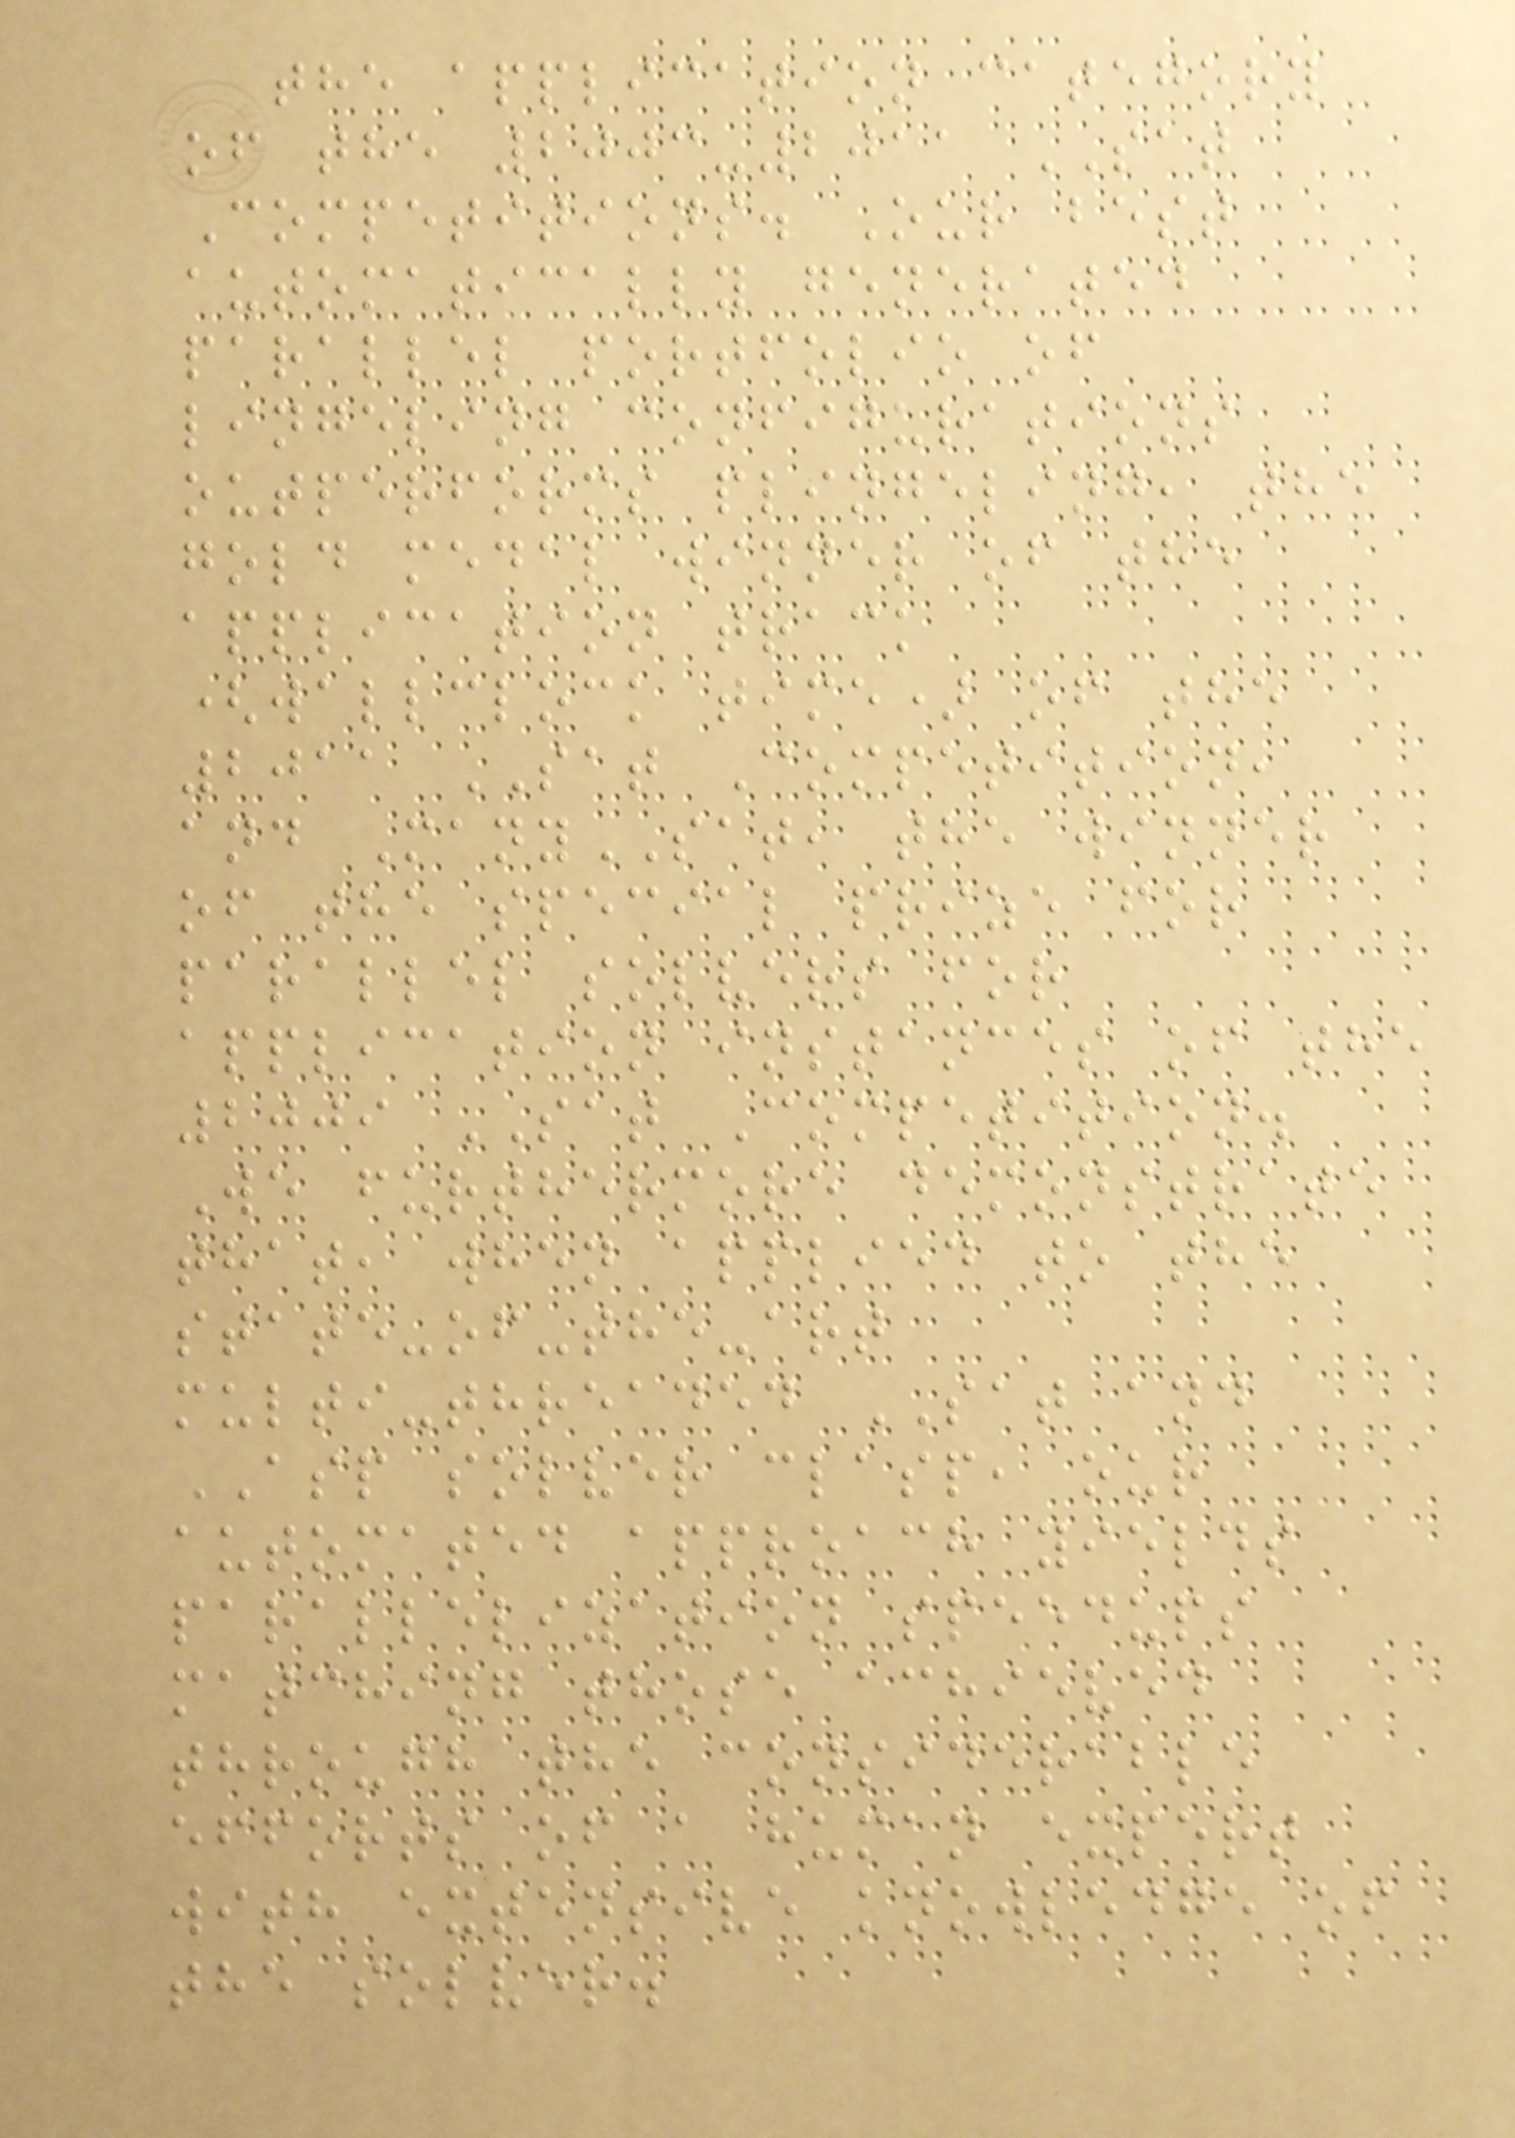the application category
of the 2003-2011 SAT
Competitions. Our best
automatically generated
parallel portfolio of
lingeling configurations
outperforms plingeling, the
gold medal winner of the
application track
(wallclock time) of the
2011 SAT Competition,
and ManySAT, the winner
of the special prize for
parallel solvers for
application instances of the
2009 SAT Competition.
We furthermore demonstrate
that, when applied to the
state-of-the-art
multi-threaded SAT and
ASP solver clasp, our
automated approach yields
parallelization speedups
matching those achieved
through the considerable
efforts of a human expert
with extensive knowledge of
the solver.
